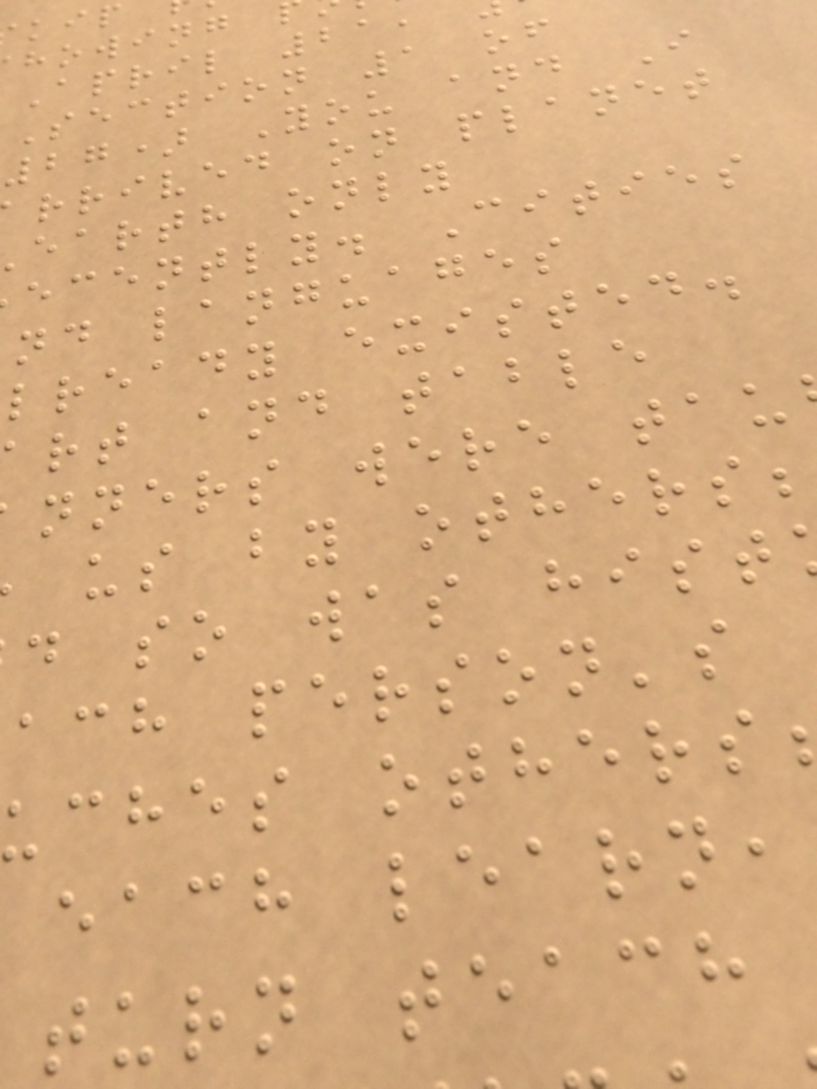howing
April 21,
Section 1 of
27) You and I
rrived on planet
earth only
ecently. Cities
nd languages
lready existed.
rt and table
nners were tau
us by others;
d so was hist
ach person's
uches others
each learn,
turn teach
